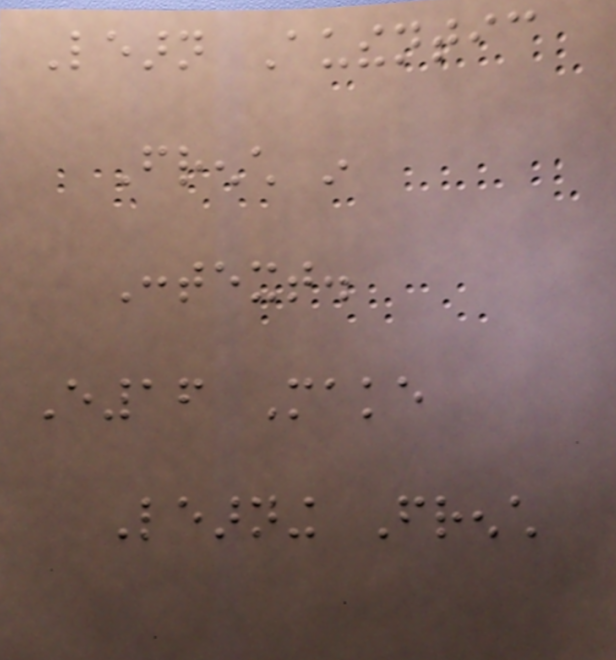Learn Authentic
French in
Context.
E16 Make
Learning French
